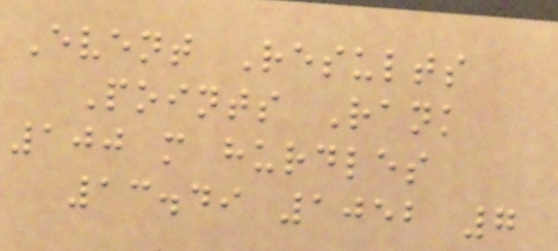Event Results
Points Rank
100 m hurdles
13.49 1052 7
